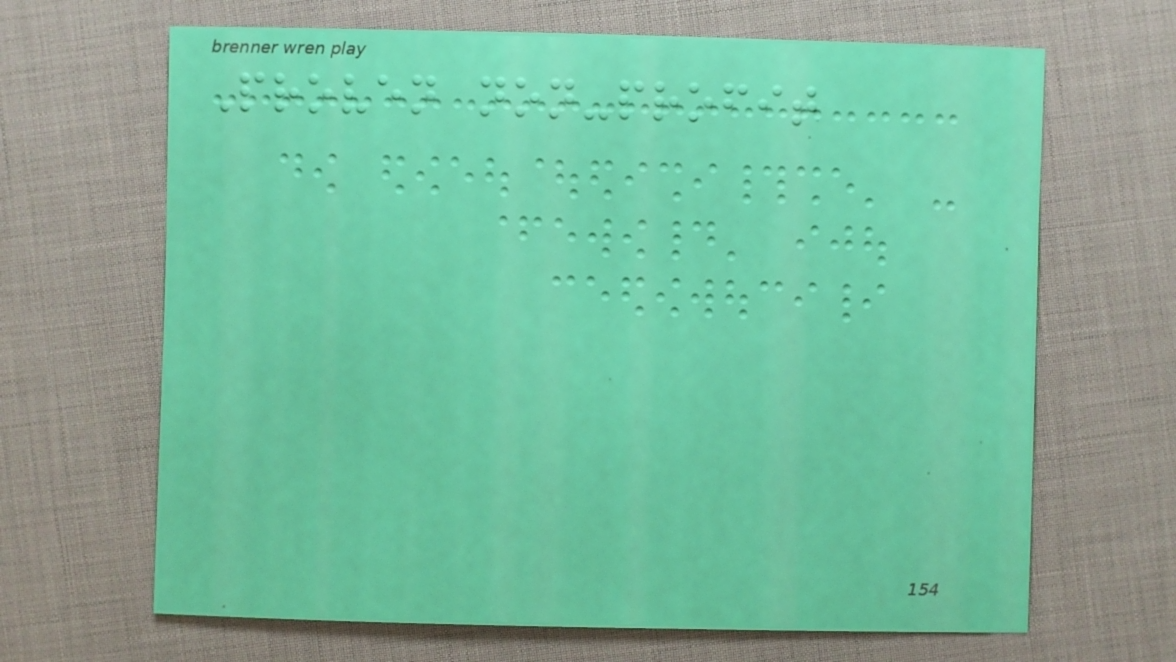Proven non-profit
